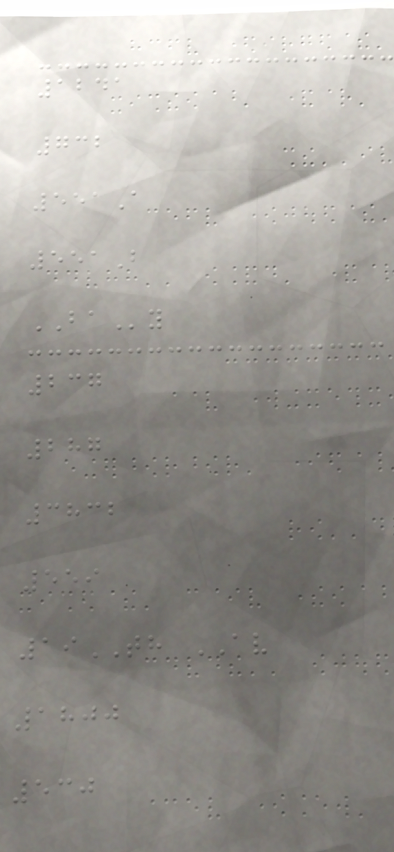1241
732
551A
551B
BAy
237
287
3832
559
19TH AV
1800
530
